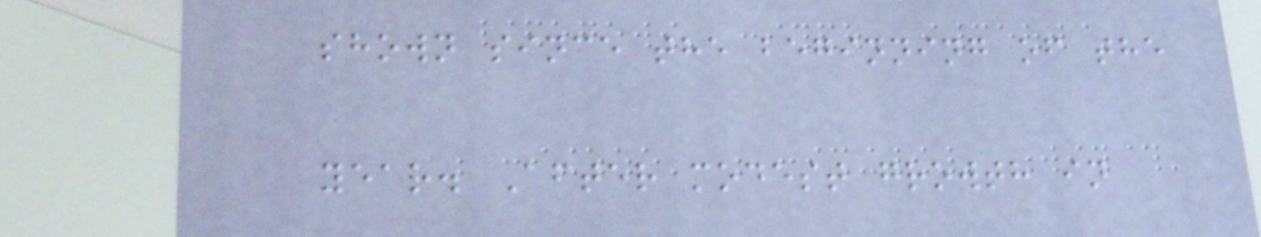shown since the beginning of the
year. After modest growth in
